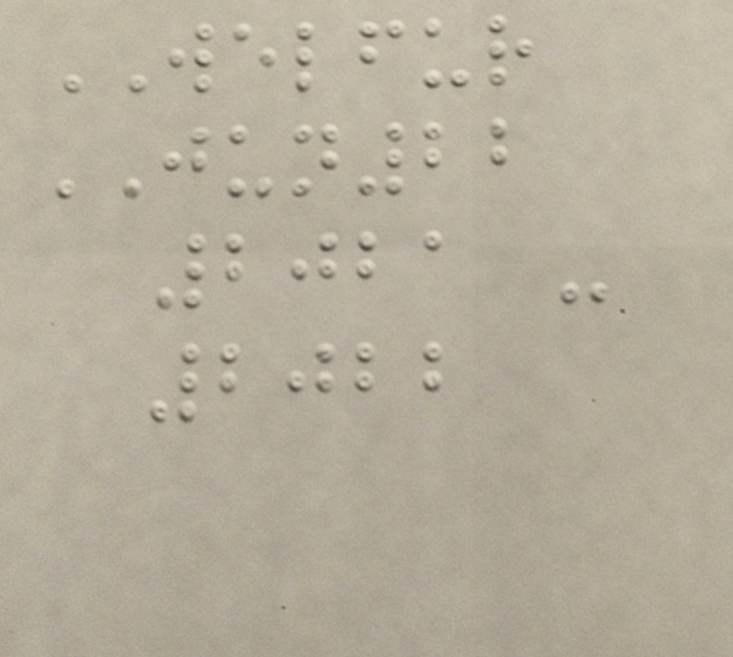WELFUR
JUN22
2021 -
2022
